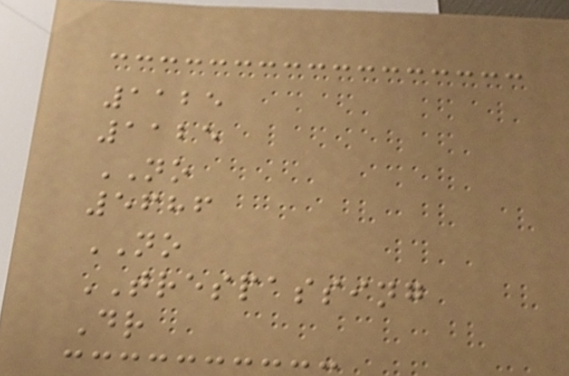1125
1125
NO
5686
NO
TRESPASSING
Dr
